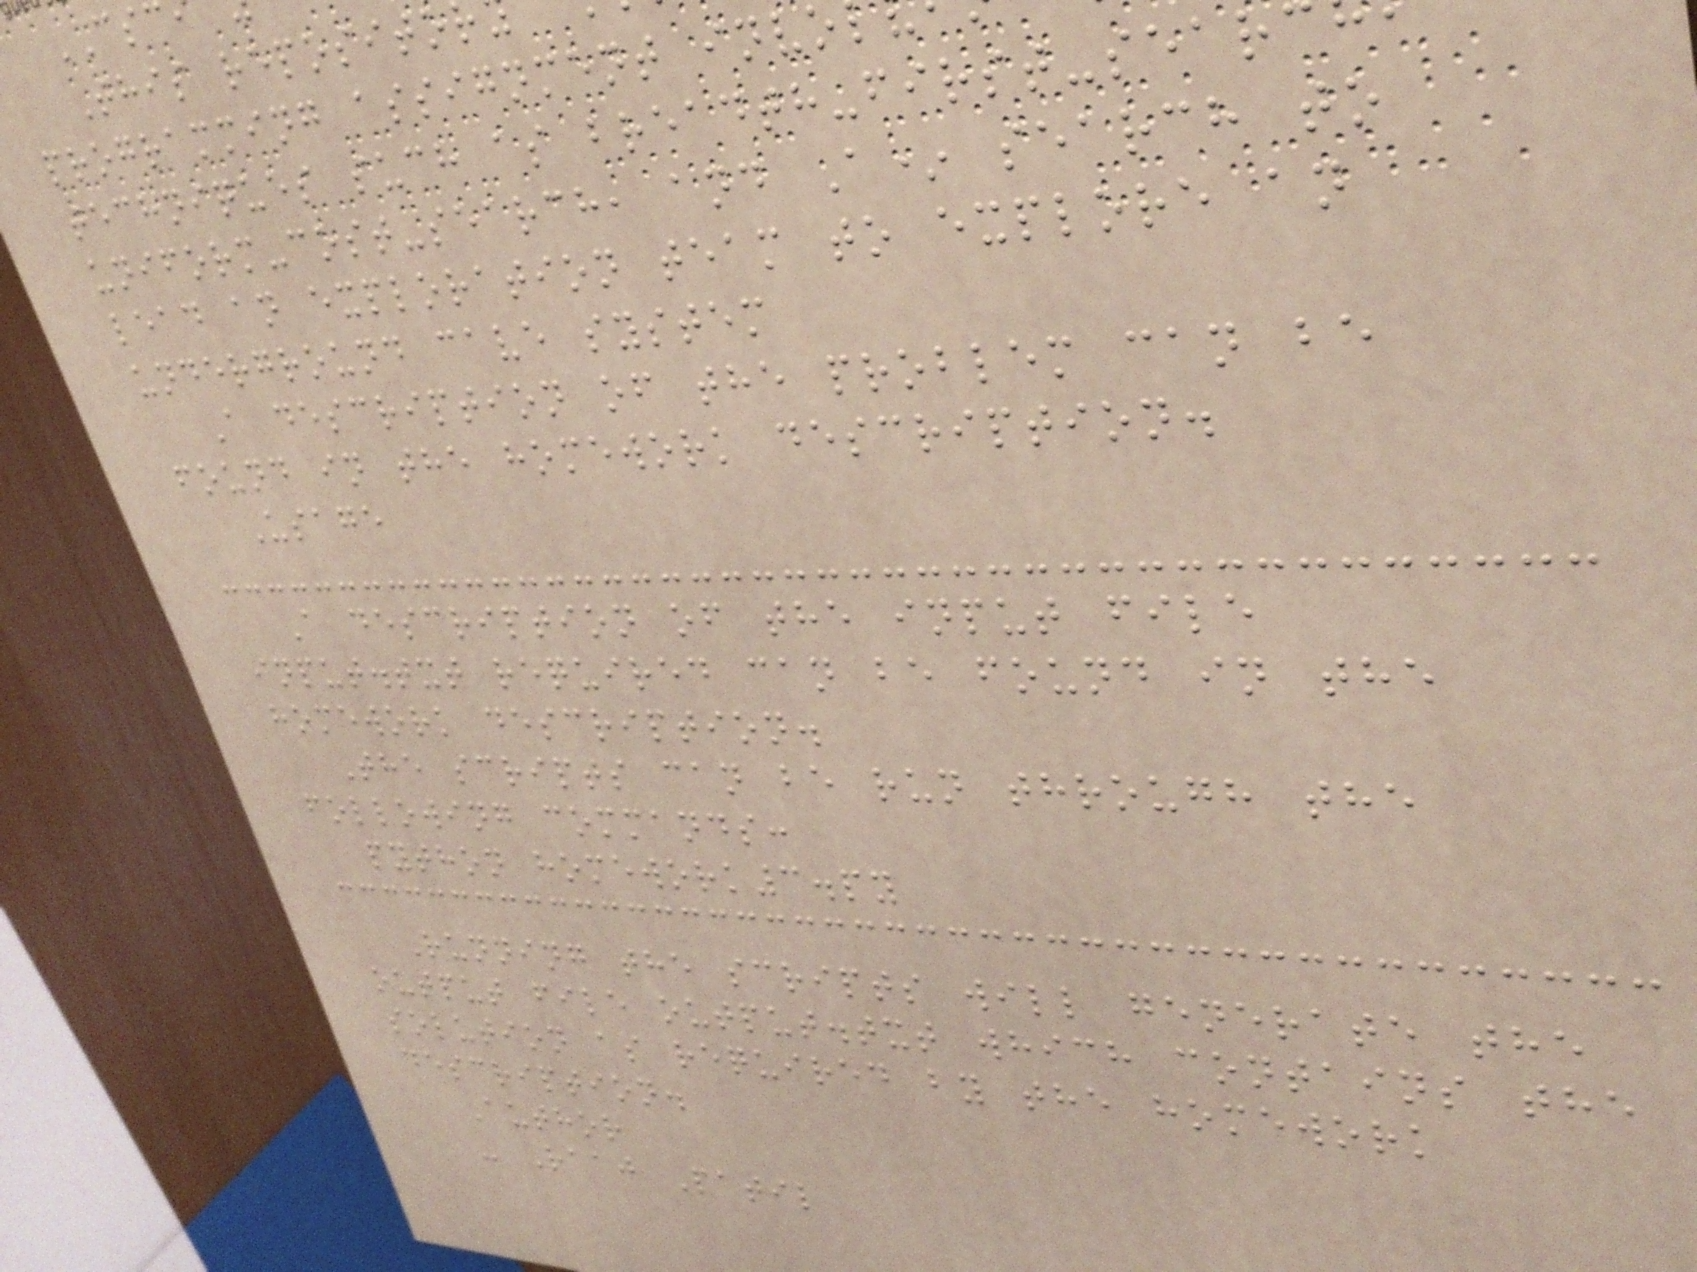This reposito
programming assignment invo
techniques such as breadth-first-sear
uniform-cost-search, and A* search to
lead an exploration team to explore an
underground cave system
A description of the problem can be
found in the homework description.
Usage
A description of the input file
input.txt required can be found in the
homework description.
The scripts can be run through the
following commands:
python homework3.py
Running the scripts will generate the
output file output.txt which contains the
solution as required by the homework
description.
Author
- Raaj Patil
